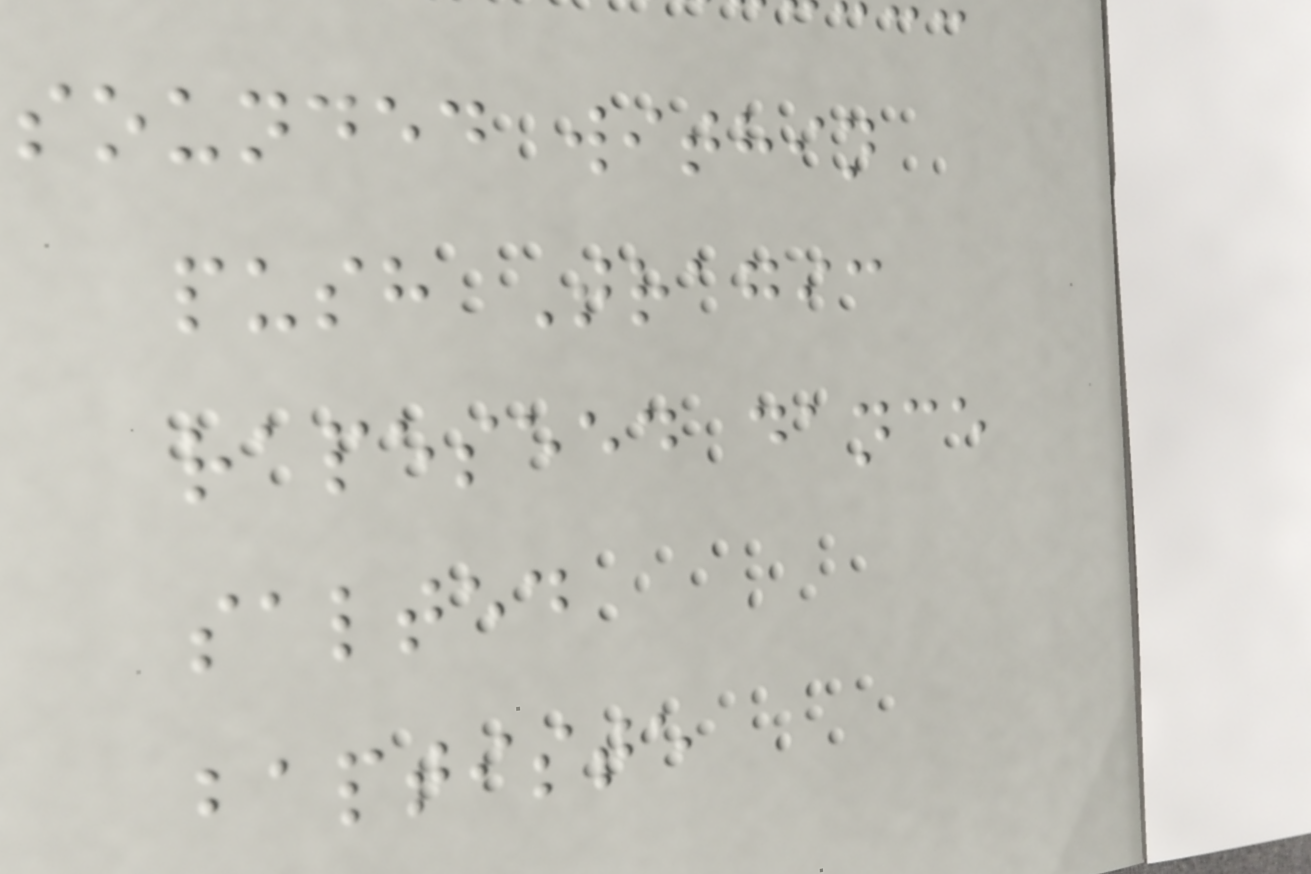sounded within
push Tragic
rapeseed dance
salted
baptiste
